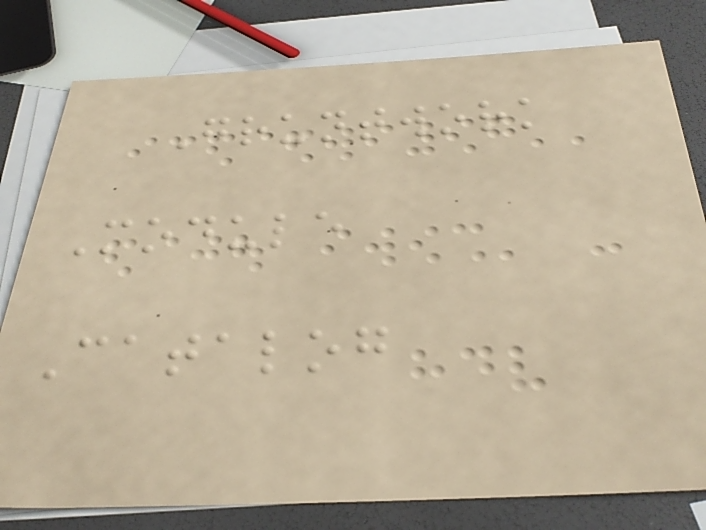Gruntwork
Module
Catalog
